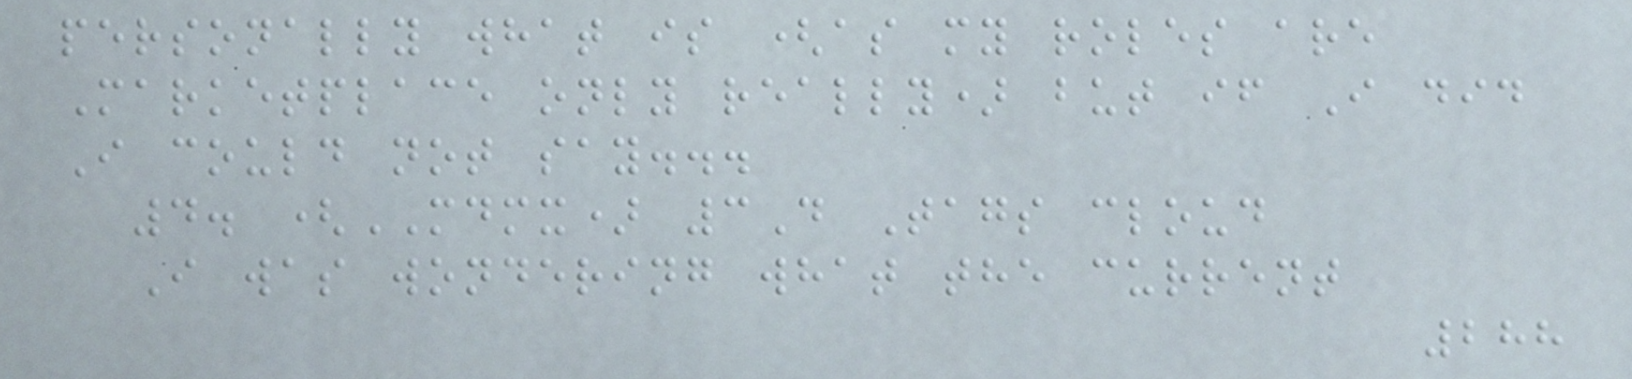personally what is (as my roles are
Marketplace only really) but if I did
I could not say...
4. (MDMX) 3D Tags cloud
I was wondering what the current
288
